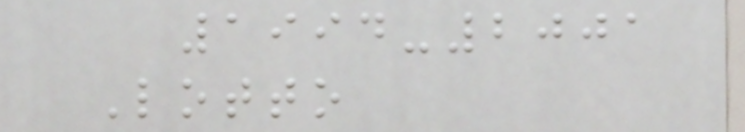1994-2001
Lotto
